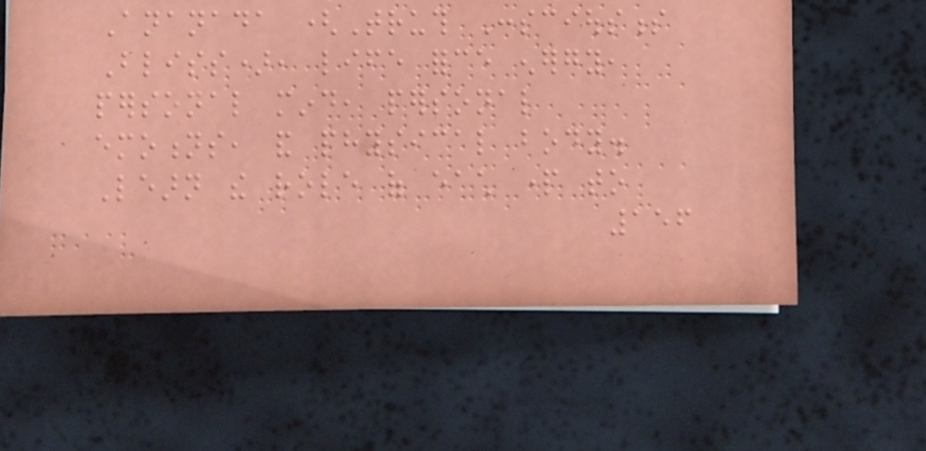Ananada (Truth Consciousness
Bliss), life force energy,
personal mind, personal
emotions, and physical body.
Learn the role of each part to
156
